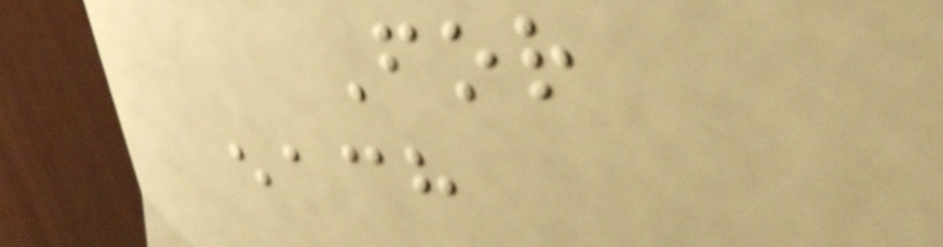For
each
